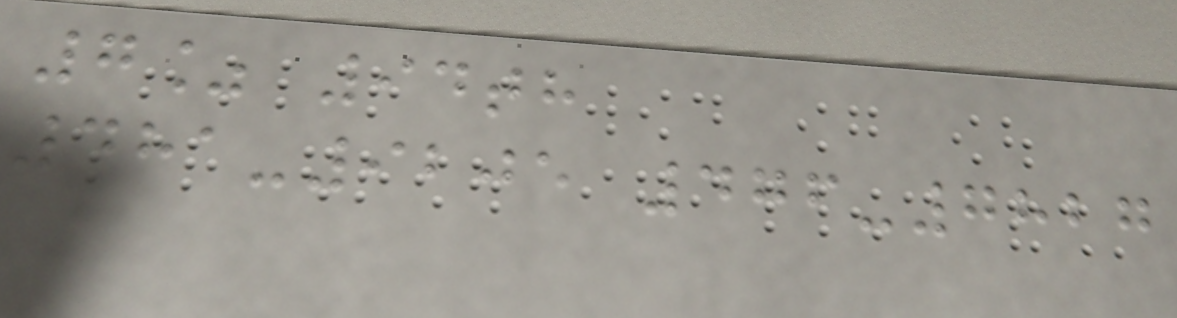7% 94th
481-9205 476-7827
